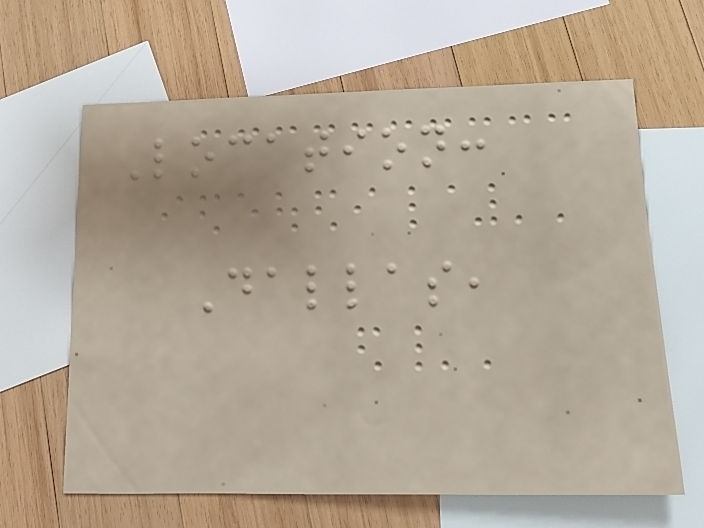Location:
Dallas,
